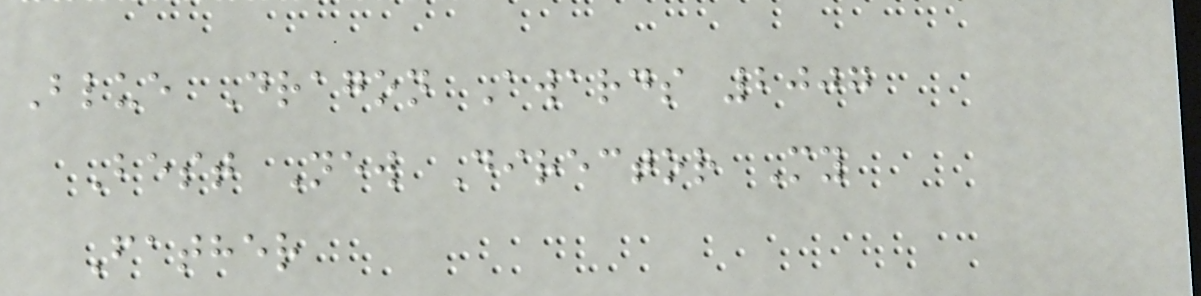Blue Dragon Awards 2007
Best New Director My
Father
